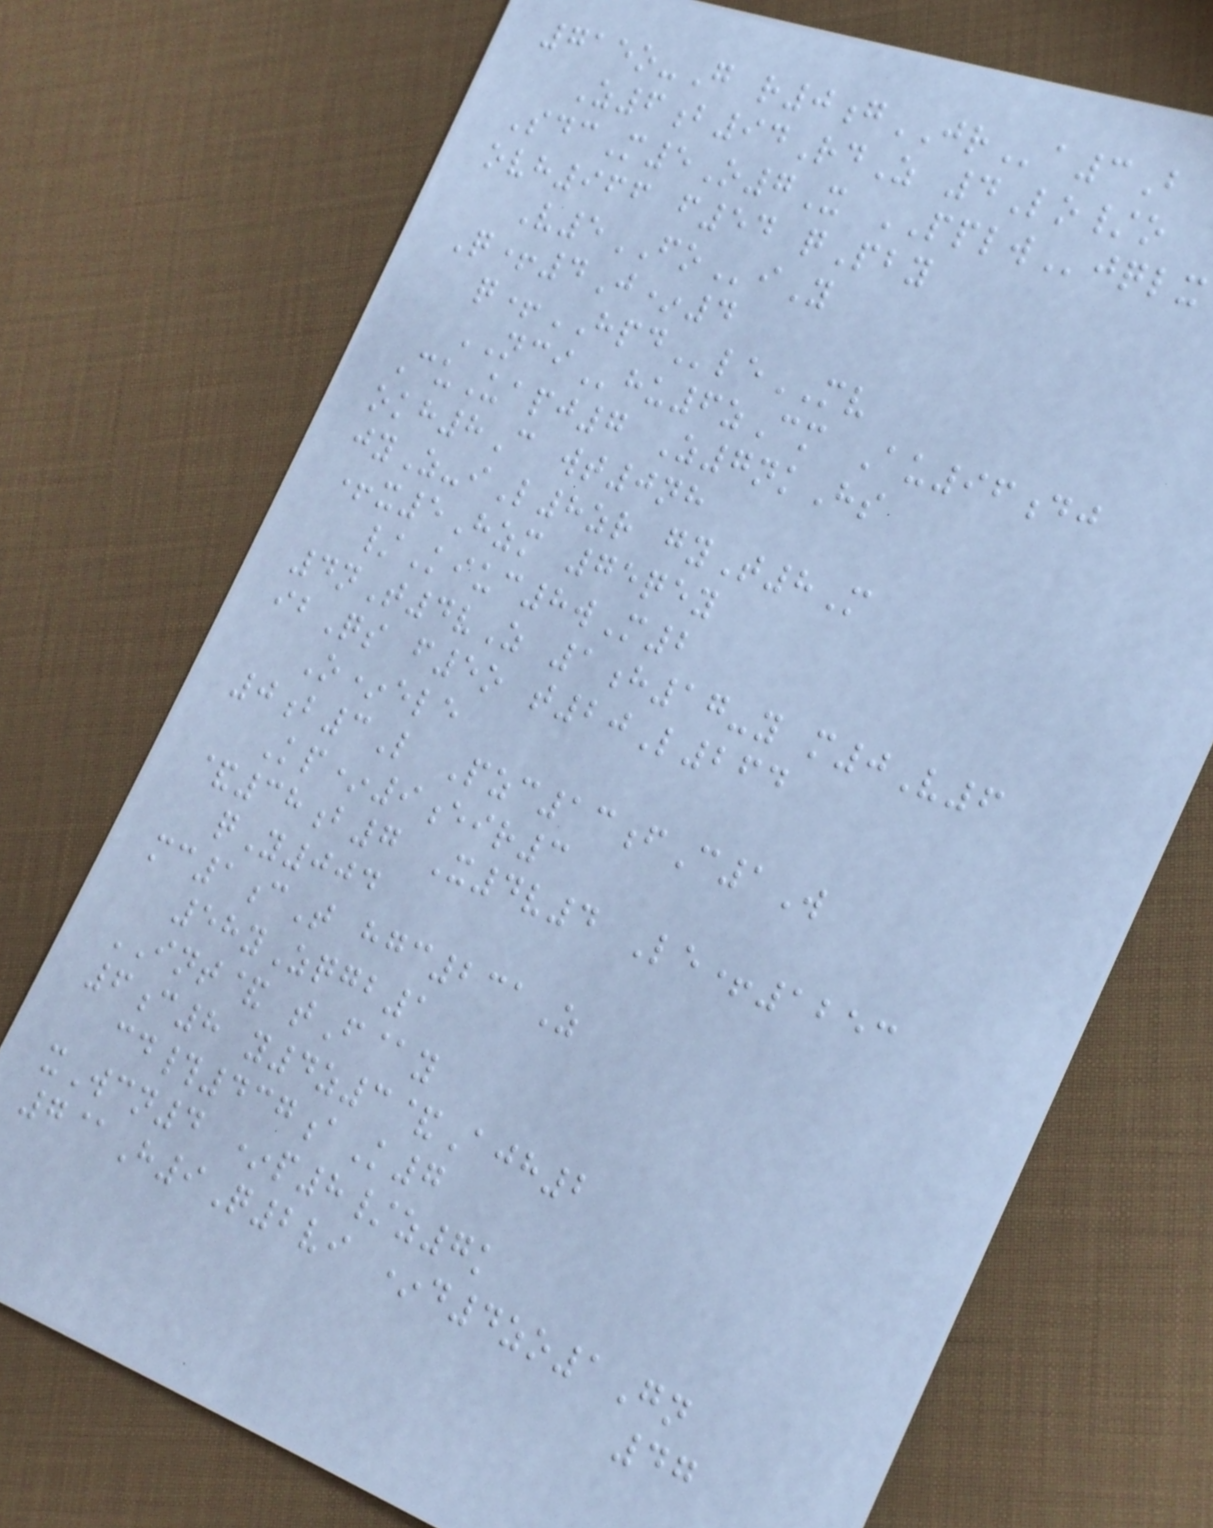715o-G r0gJRa3B
Z6b94RdZ 4Lo/o
SdcM5O7X PPLWjqlx
ovh966 f54 qPby
V5FOiY
Q+4J*4
q+HPDleMV
NCIhu6zCm Au96dj
CuUapj7 Z7nkHs
okh8C wt0nh
jyZ-iL8zr gyT8M
+x5Hzm 75qey
/Kiuc8wM2
4nT4vZ 1h17-y m0V6
ibQs f5o t20L264
O*ele
0b3L Pzc13fC1W
Kp*9eir3
&38b7 X4v4 Le+1253
qY004
mc1cT hgc231Z
58yZqgb1
INT& tF@y
6c8 y4z3&Ajh2
cd#437aK7
xWcn4 *p8/z7k
7@H9Q2vi *d4zo1Gn
47
